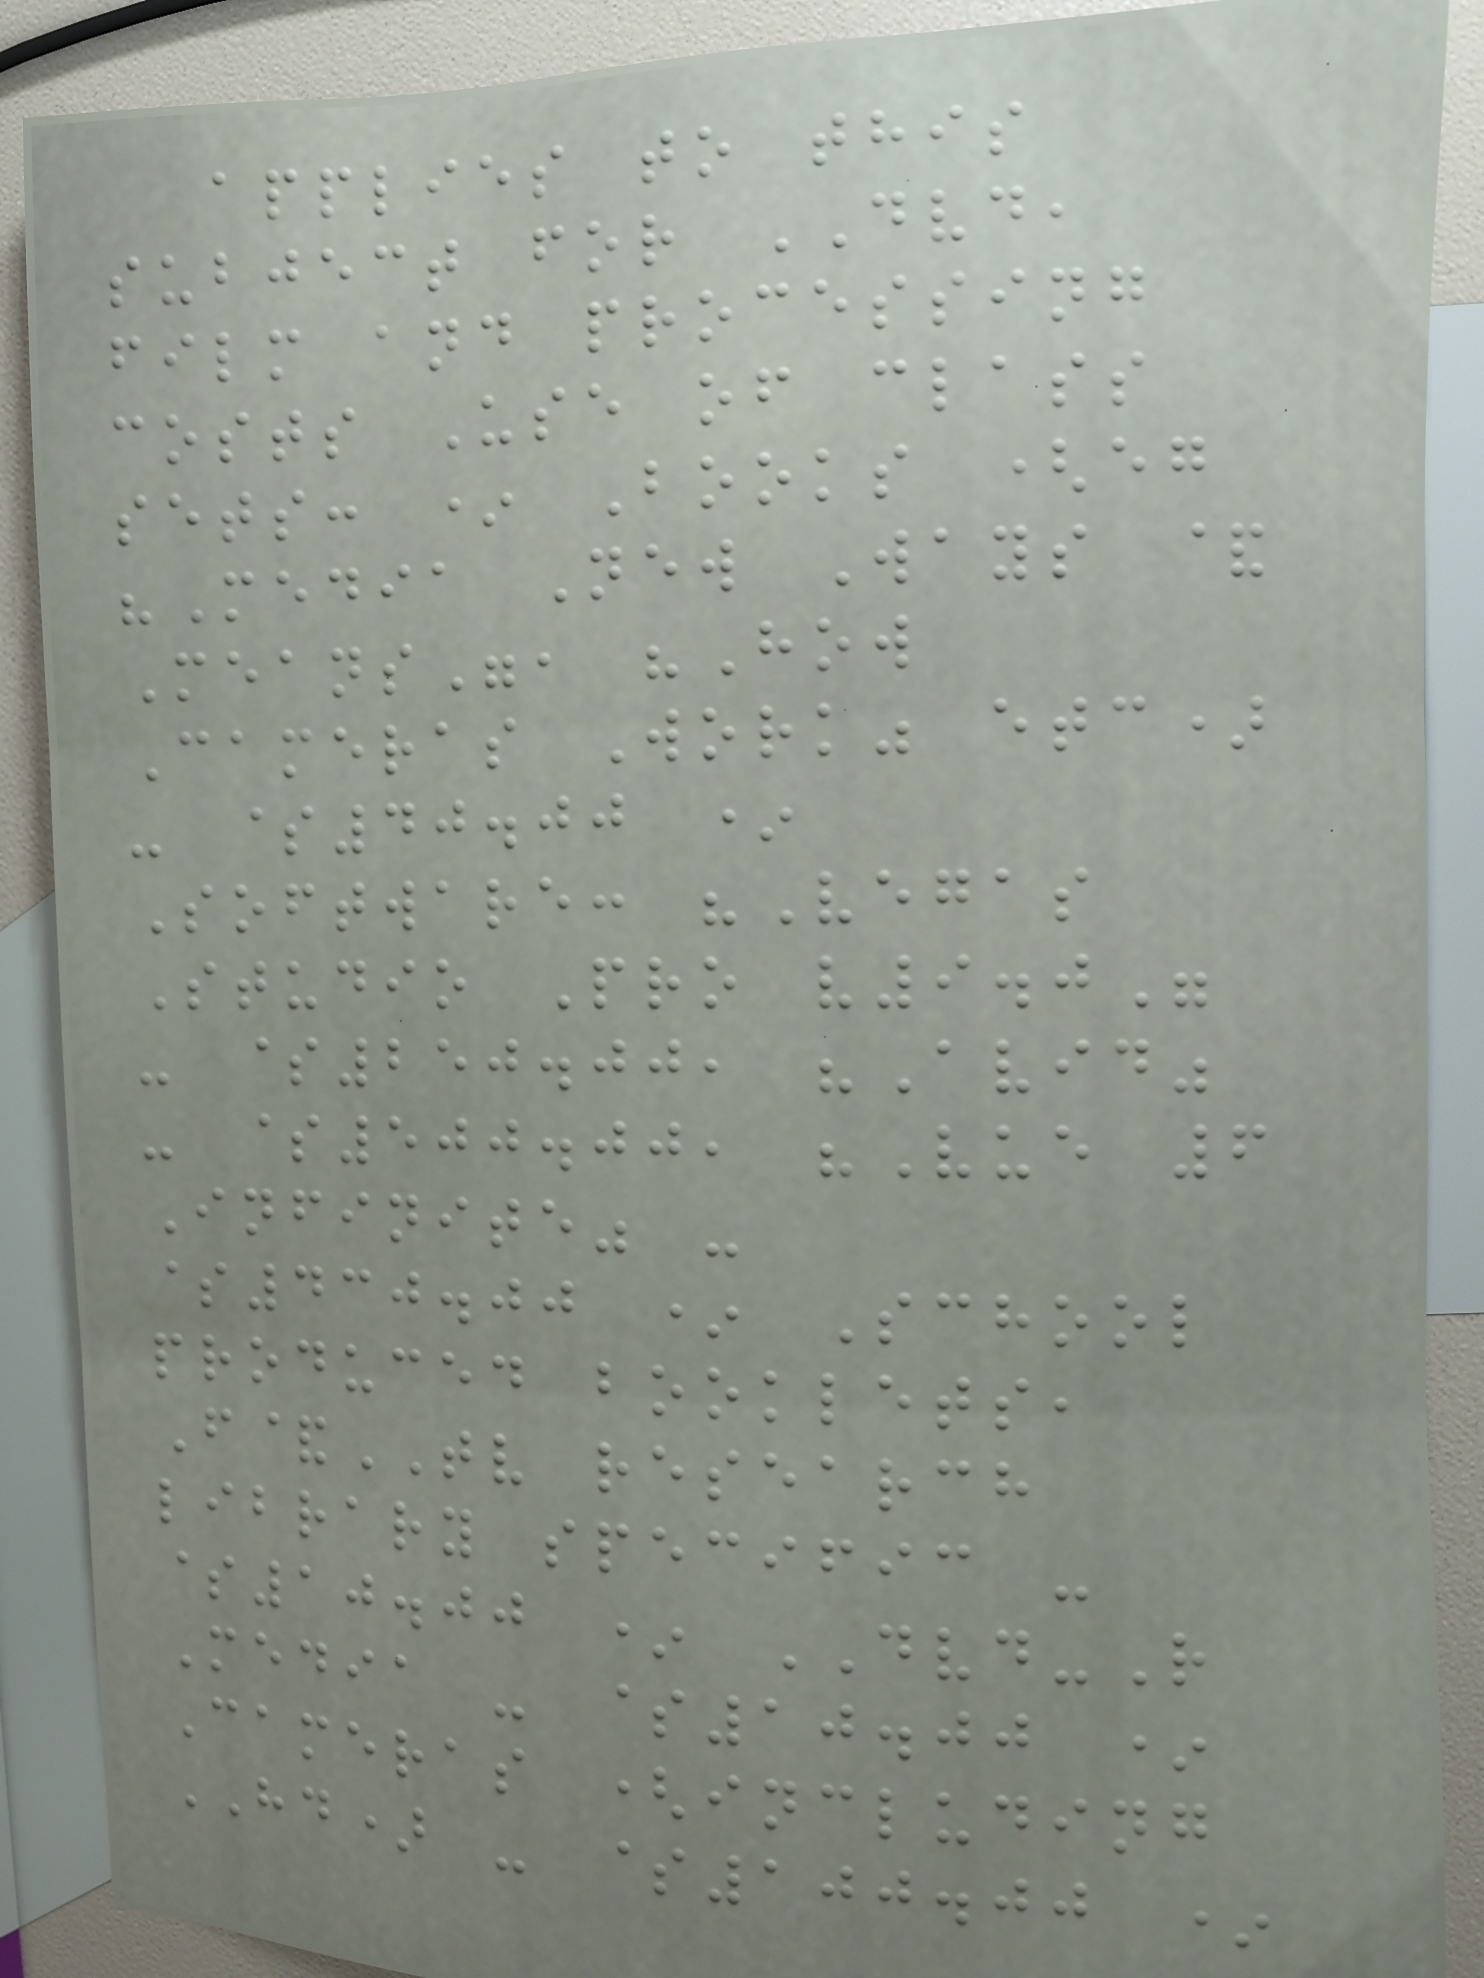applies to this
subject for DVD,
film and processing
costs Use of class
sets: * Books (eg
"Media New Ways &
Means", "How
Cameras Work" etc)
- $40.00 *
Software: "Vegas
Studio Pro v9.0"
- $250.00, "Avid"
- $500.00, "Vue 6
Infinite" -
$430.00 * School
produced booklets,
F&TV research
library specific -
$10.00 * DVD-R
Media - $10.00 *
Cameras (including
HD) - $100.00 *
